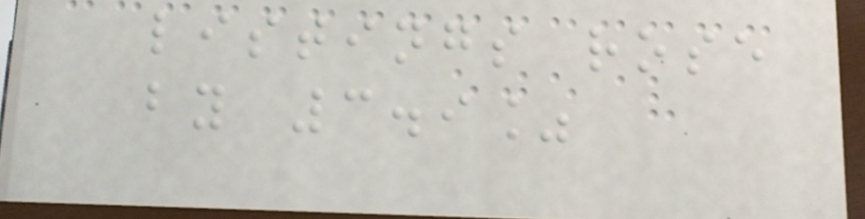listings rose
by 3.9%
